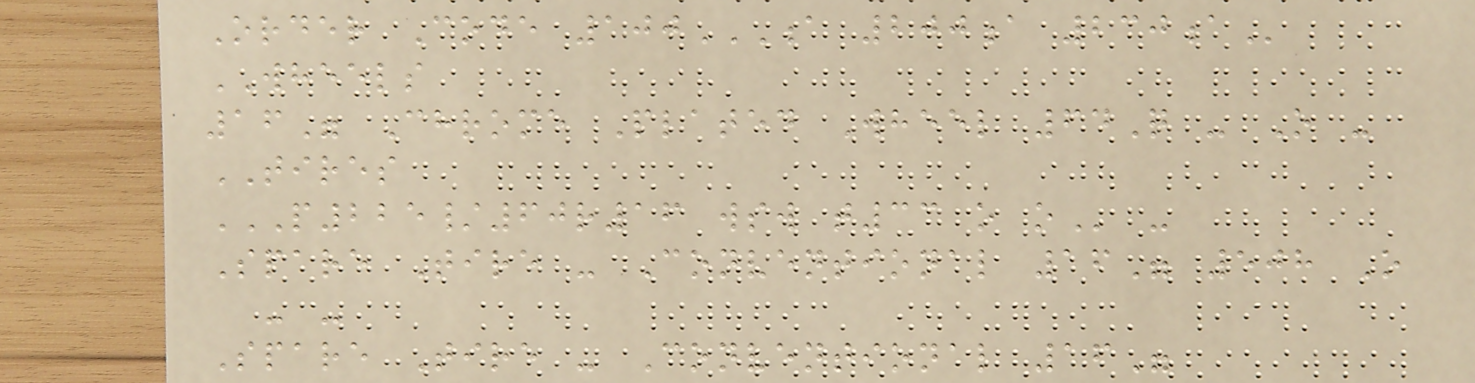Order Code 100A 200A 230A
WHEELS
16" Chrome Plated Wheel 64Q - O -
TIRES
P225/60R16 WSW T33 O O -
Spare Tire - Conventional 16" 508 O
- -
Spare Tire - Conventional 16"
